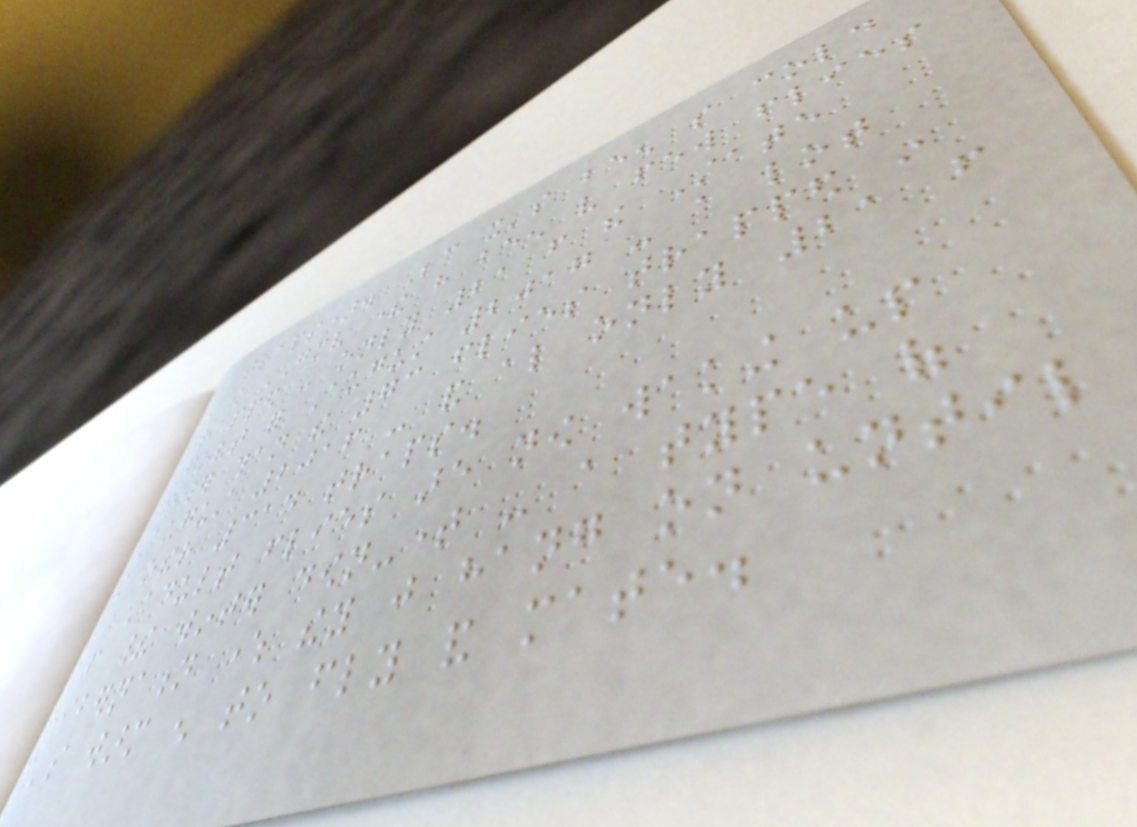traps). Because it's been so cold
in the GMV there have been very few flies
trapped - only 21 from the State
Govt for August 2017 - a lot
fewer than the 73 flies trapped in
August 2016 - and also only 21 from
the other 314 traps.
Adult flies are now waking up
after their winter down-time - a type of
hibernation where they just hang on until
it's warm enough to fly and mate.
